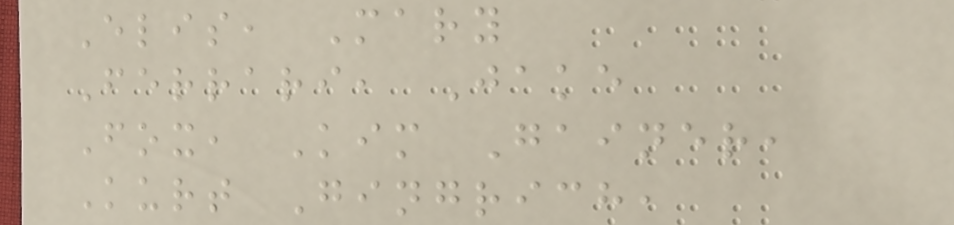Elis, Mary
Ferrari, Jake
Fox, Kim Gainer,
Kurt Gingrich,
